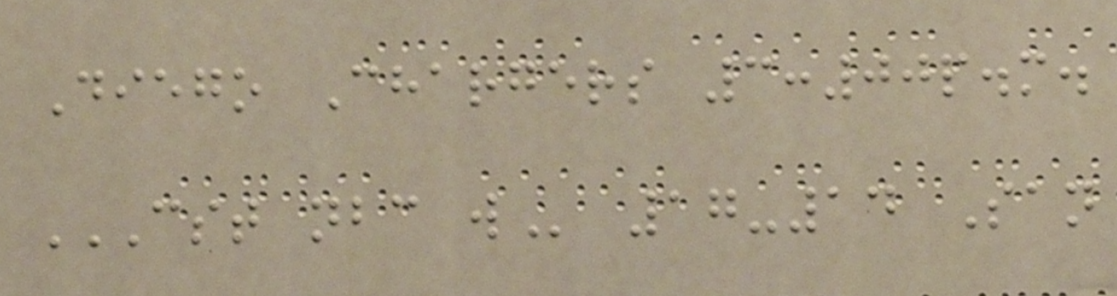Diego Chargers 3:00p.m.
CST NBC W 17-14 San
